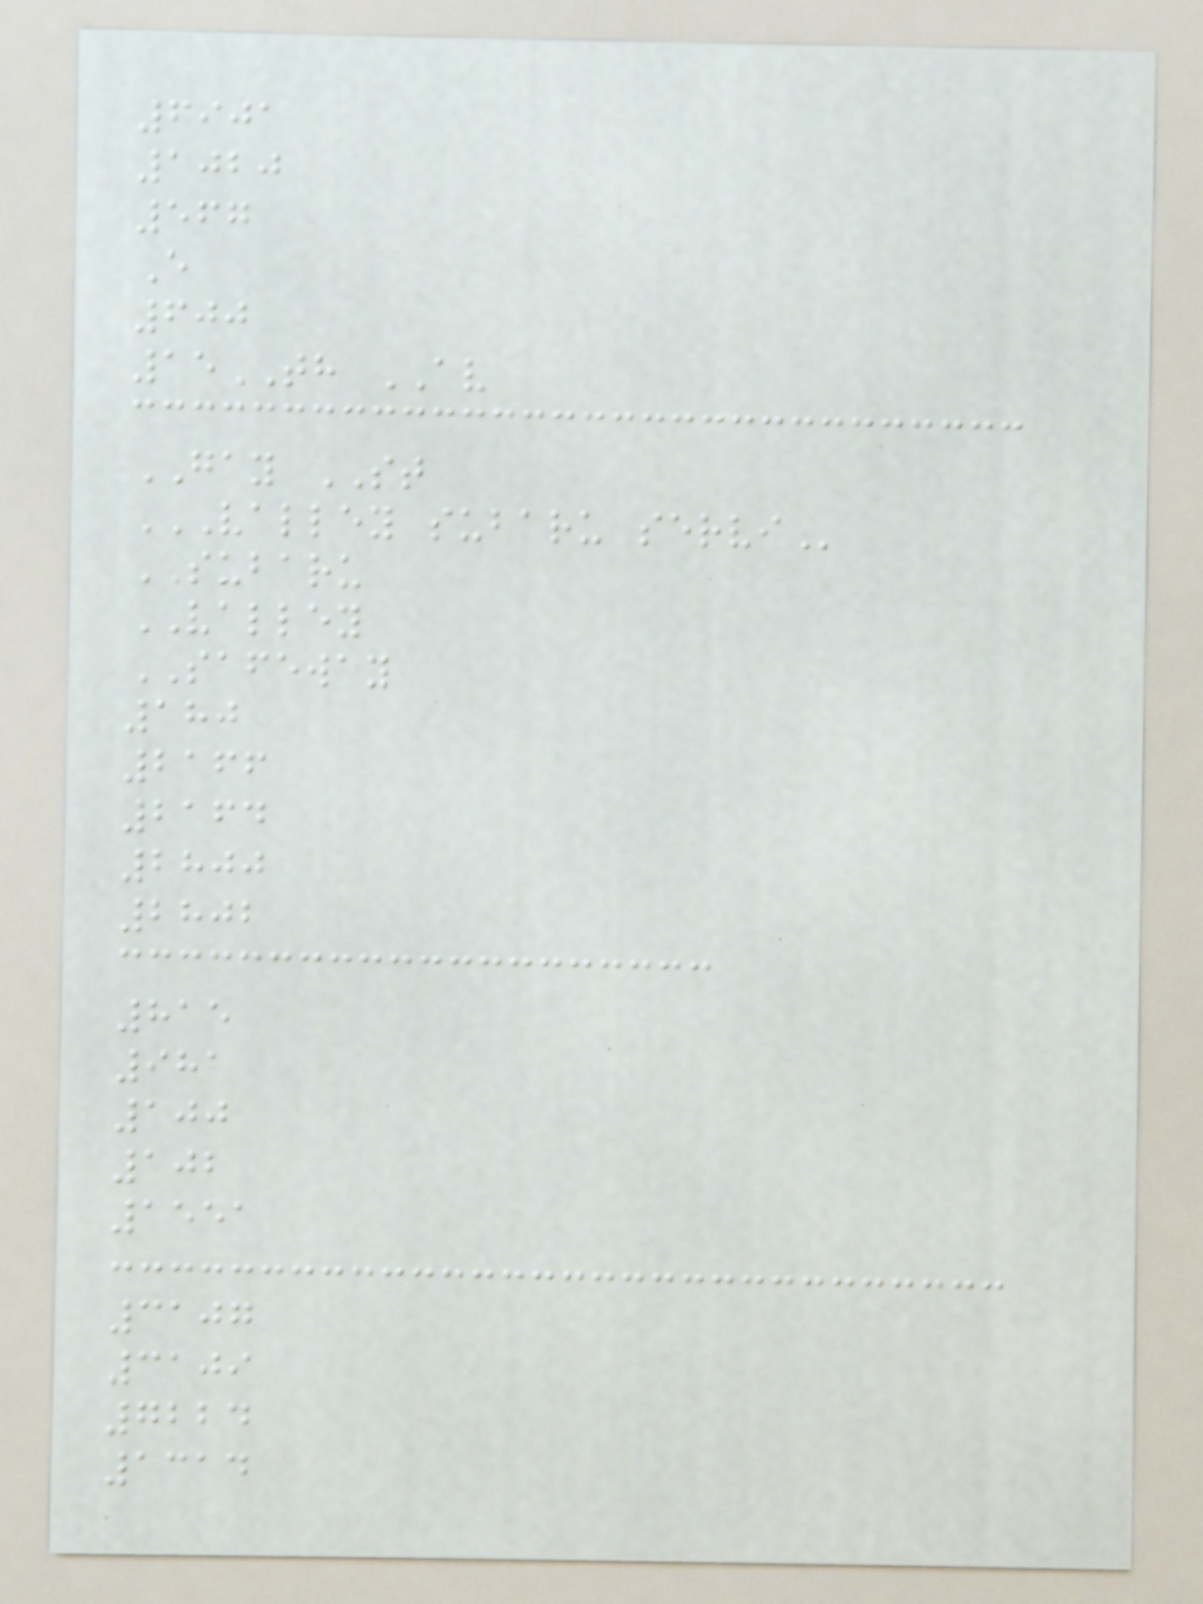6901
1020
567
E
600
15TH AV
GAY ST
VALLEY SUBARU SERVI
SUBARU
VALLEY
SAFEWAY
180
2166
2164
2800
2802
815
981
100
102
1551
3107
3109
7224
1314
